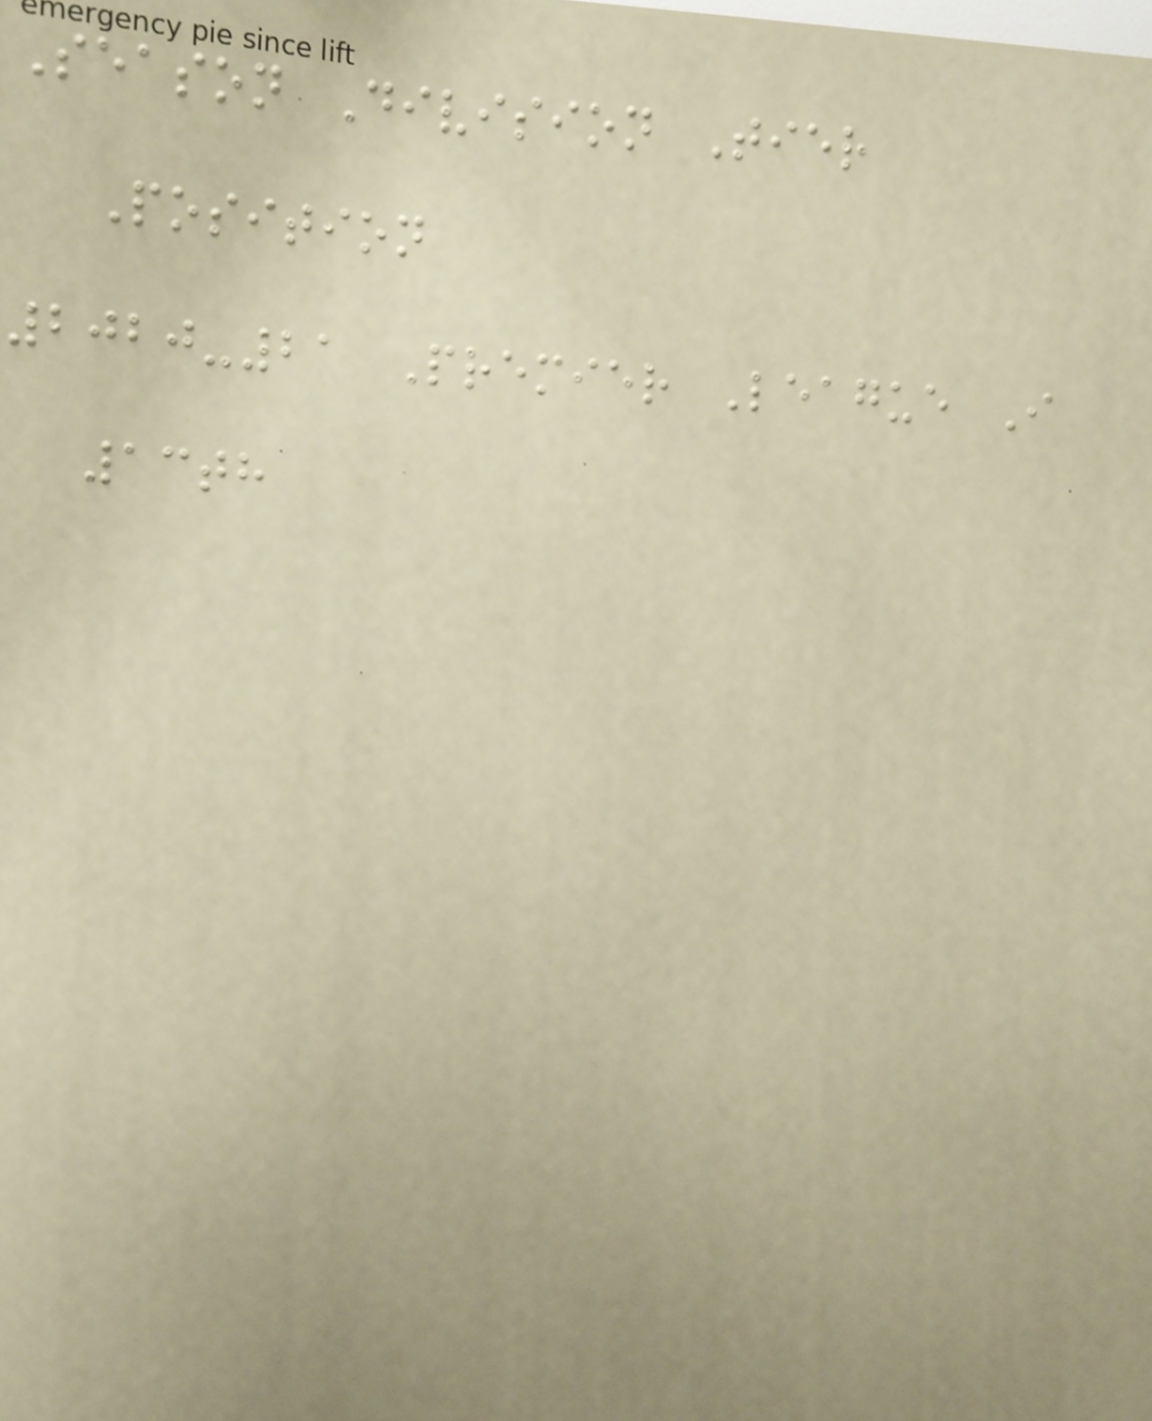Season Division Tier
Position
2020-21 Premier League I
13th
